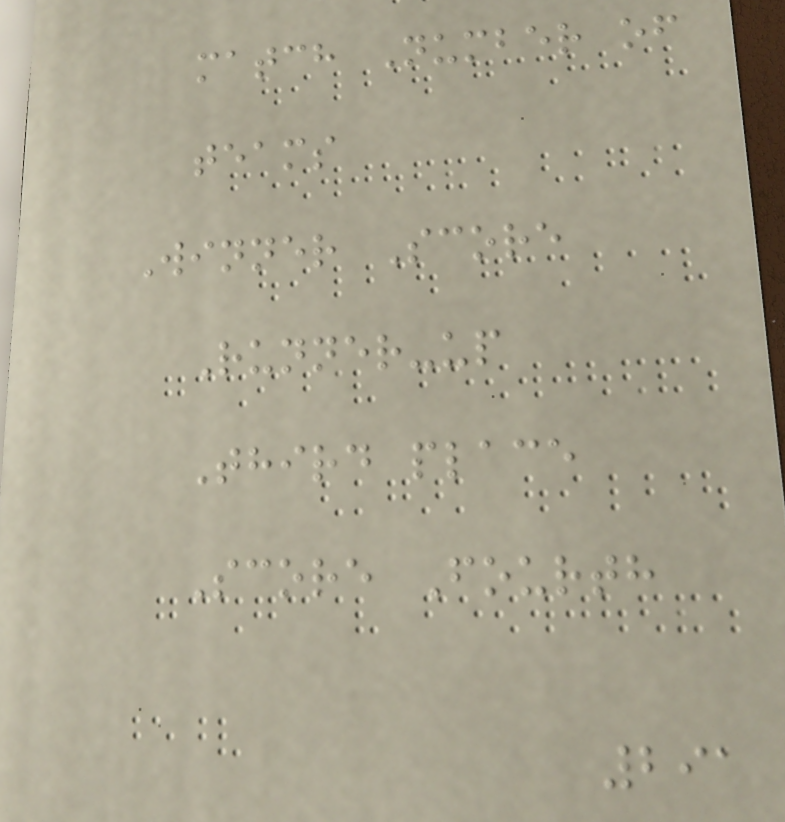match Number of
teams
Winner Score
Runner-up
Third place
Score Fourth
291
